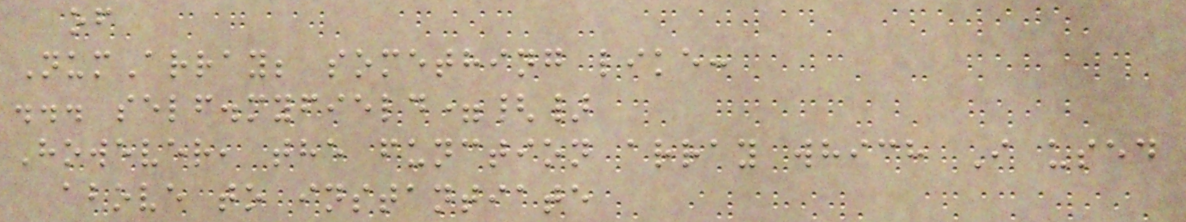of
NumArray; something like:
... self.myfield={}
However, the function array which I used
above to instantiate
